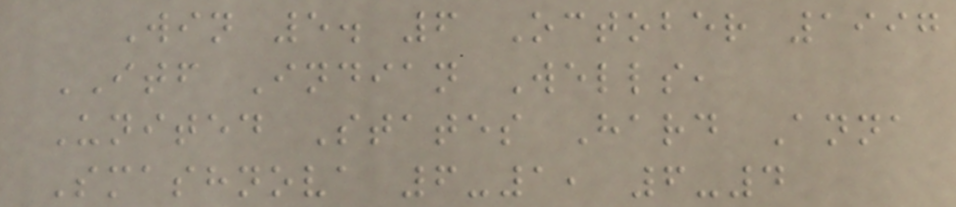Win 5. 6 October 1997
ITF Indian Wells,
United States Hard Anna
Smashnova 6-1, 6-4
